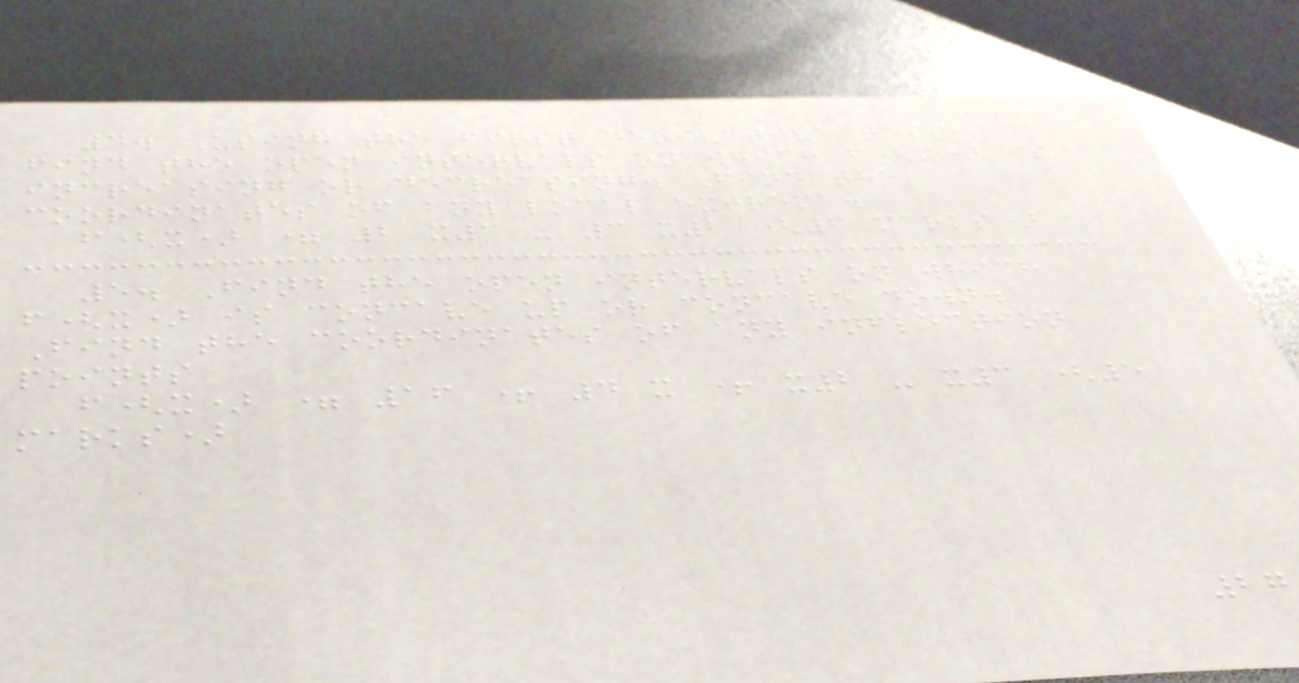4. Using the first derivative test,
find the open intervals on which f(x) is
increasing or decreasing. Find the
coordinates of any local extrema.
f(x) = 2 x3 - 3 x2 (6 marks)
5. Find the open intervals on which
f(x) is concave up or concave down.
Find the coordinates of any inflection
points
f(x) = 16 + 4 x + x2 - x3 (5
marks)
27
